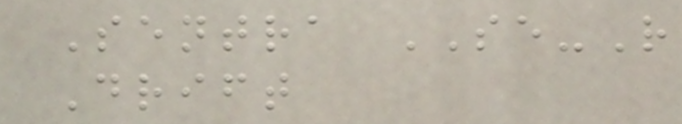Sentra SE-R
Drift
